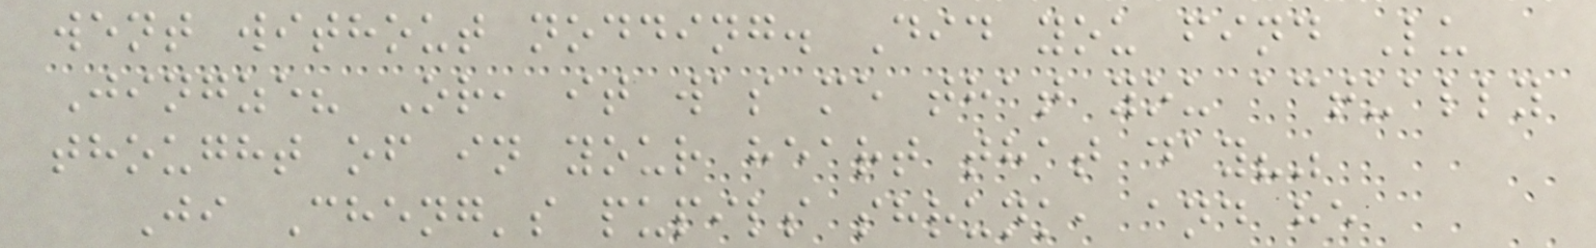went without nodding. Did you find Lu
Jingze? Or, it was me that you actually
thought of in your heart that day?"
Ji Cheng's pupils shrunk, and he
